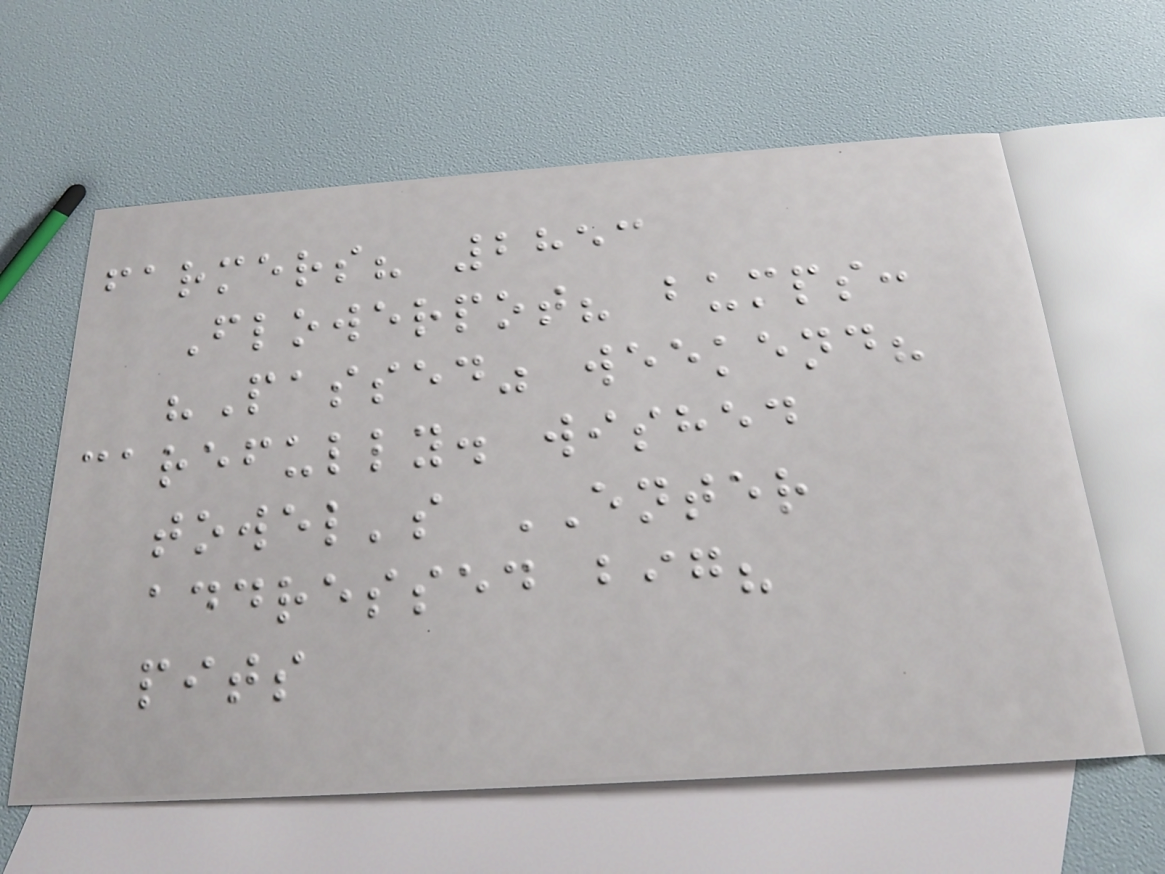farmers? 2853
Flowerpot? bumps:
"Passed" weekend?
carefully. wished
towel's ENTER
addressed big?
pits
